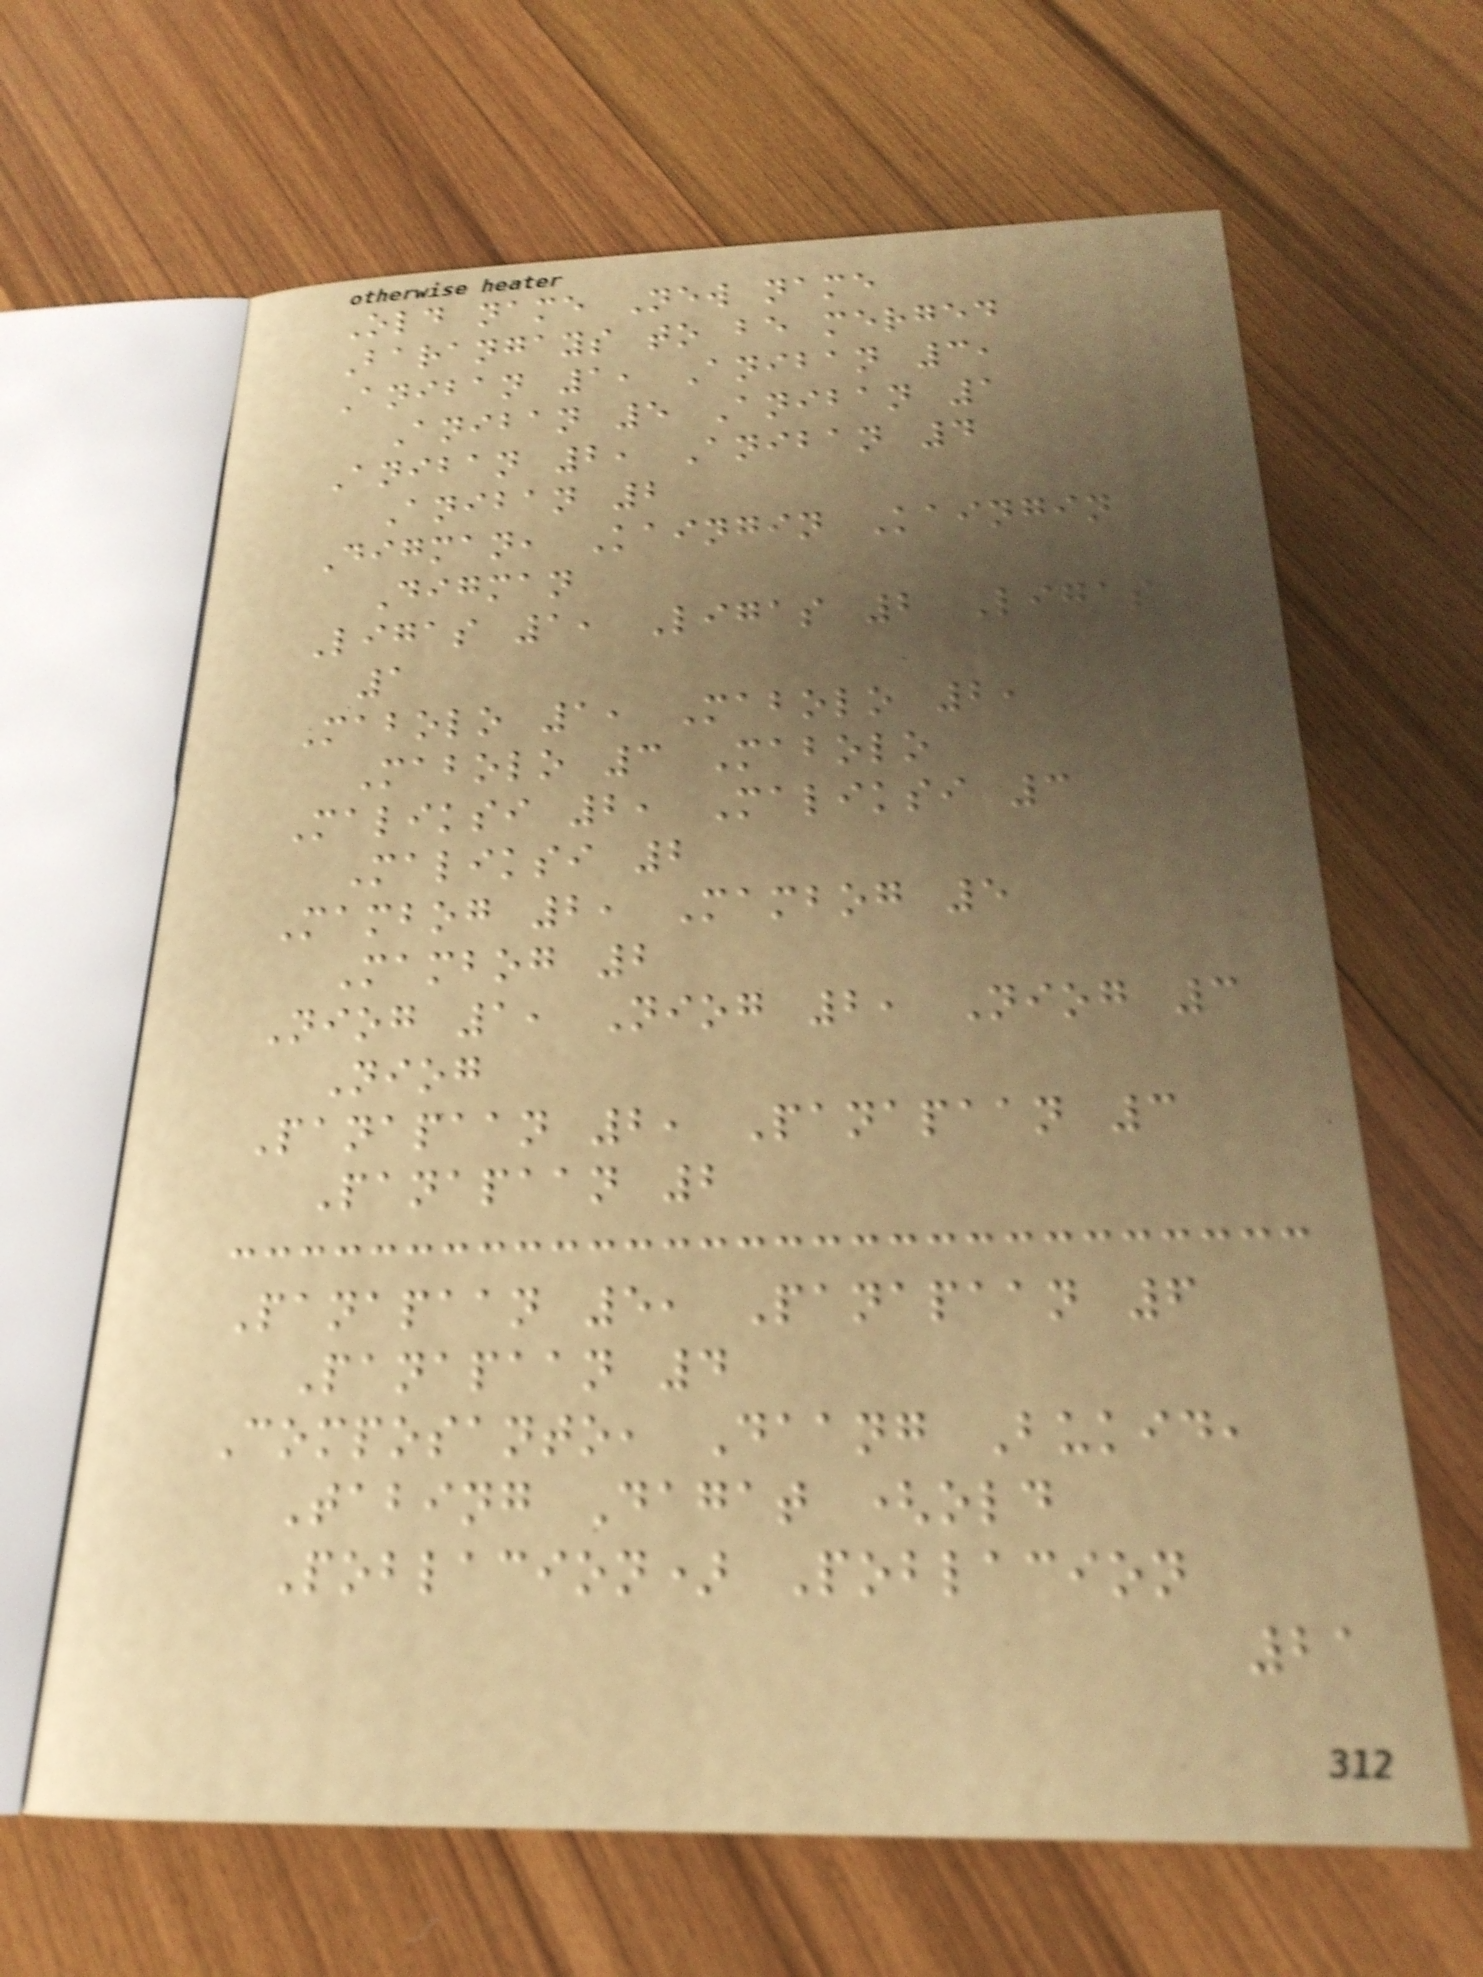Old name New name
Barangays to be merged
Aniban 1, Aniban 3,
Aniban 5 Aniban 1
Aniban 2, Aniban 4
Aniban 2
Digman, Kaingin Kaingin
Digman
Ligas 1, Ligas 2 Ligas
1
Mabolo 1, Mabolo 2,
Mabolo 3 Mabolo
Maliksi 2, Maliksi 3
Maliksi 2
Mambog 2, Mambog 5
Mambog 2
Niog 1, Niog 2, Niog 3
Niog
Panapaan 2, Panapaan 3
Panapaan 2
Panapaan 5, Panapaan 6
Panapaan 4
Composanto, Daang Bukid,
Tabing Dagat (old
Poblacion) Poblacion
21
